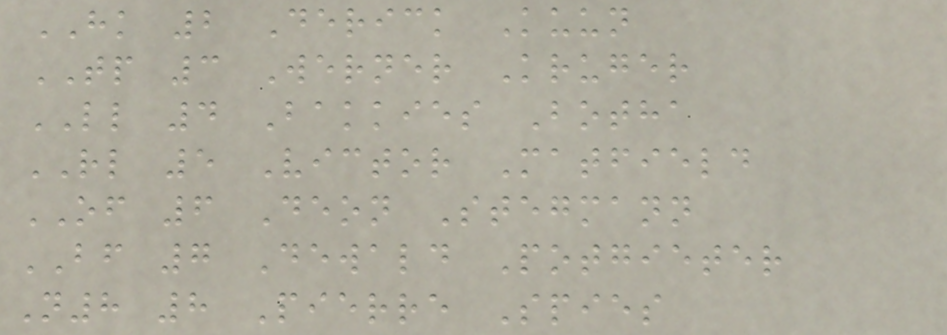HK 2 Derick Kuun
TP 3 Werner Kruger
LL 4 Bakkies Botha
RL 5 Victor Matfield
OF 6 Deon Stegmann
BF 7 Dewald Potgieter
N8 8 Pierre Spies
